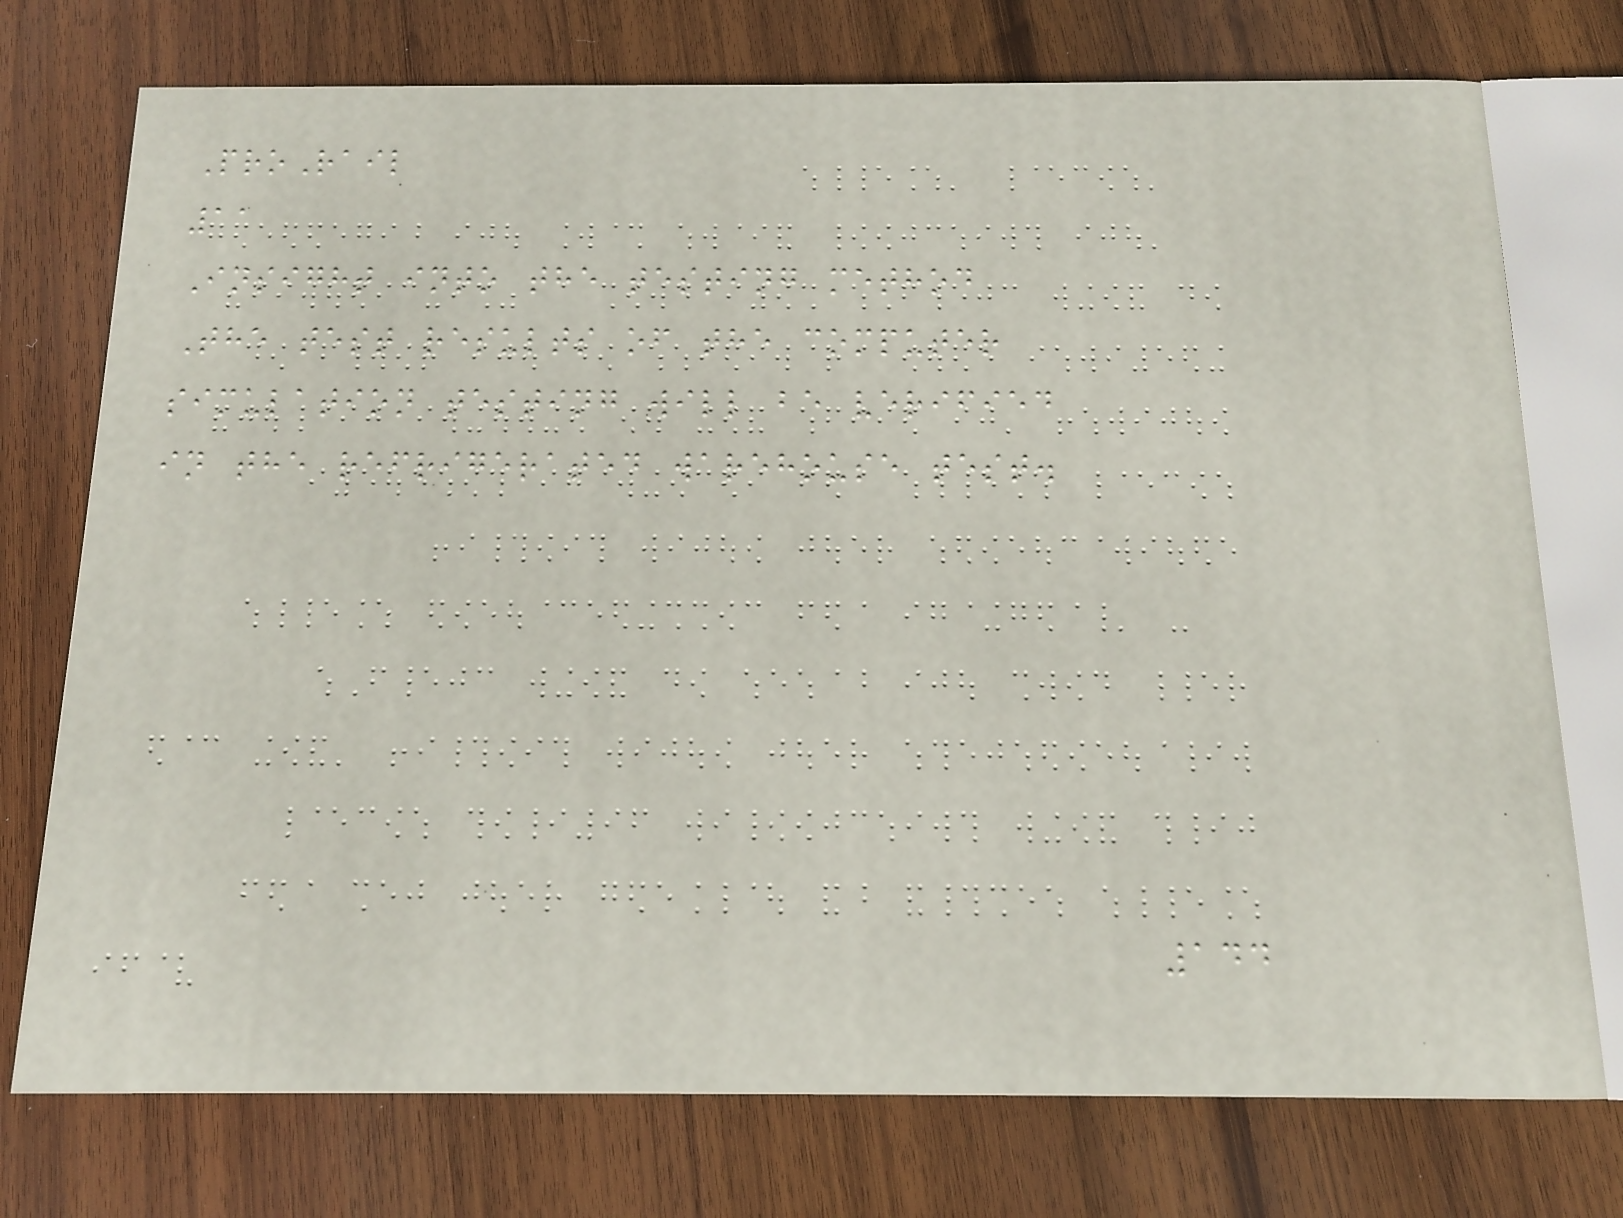ProRail
11
Insight into the testing method
The test results of the computer
simulation testing will be verified
in the refrigerated warehouse test.
144
